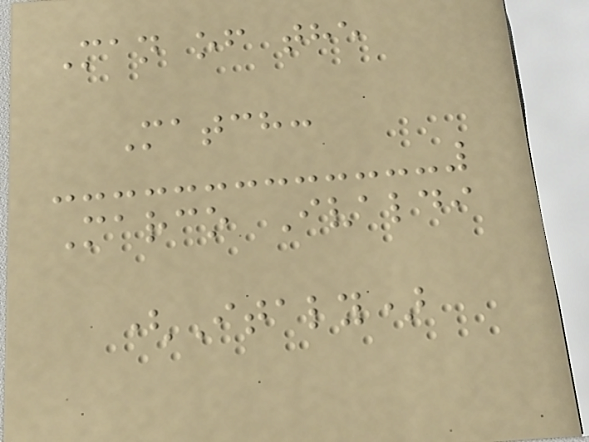Man of the
Match:
Marco Ivaldi
(Italy)
